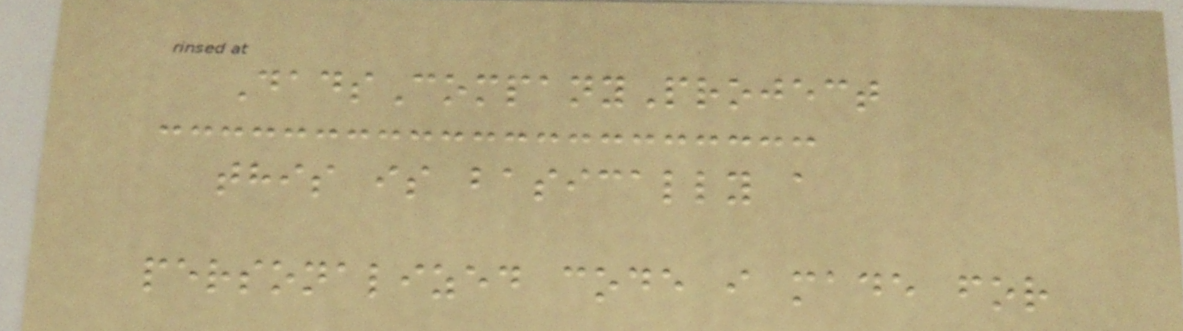DadsCompanyProject
this is basically a
personalized code i made for
